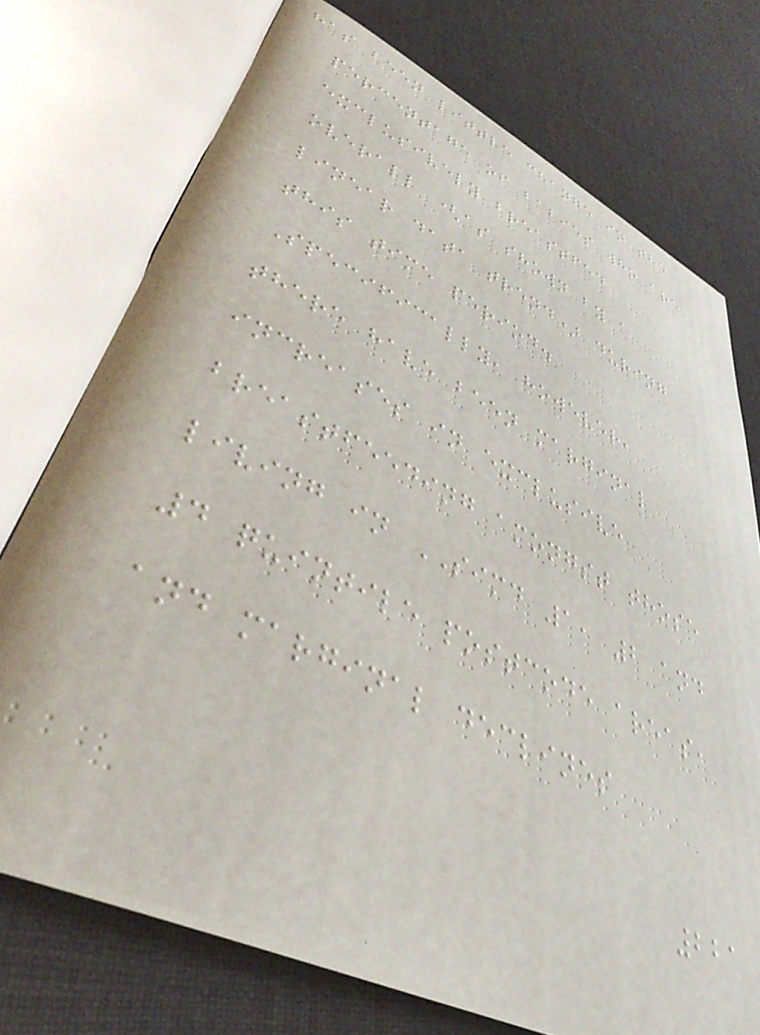has been little change in the
percentage of babies who are
exclusively breastfed
overall (as shown by a
linear data trend) during
this time period.
Specifically, however,
there have been marginal
increases in exclusive
breastfeeding amongst those
living in SIMD 1, 2 and
4 quintile postcode areas,
and marginal declines
221
